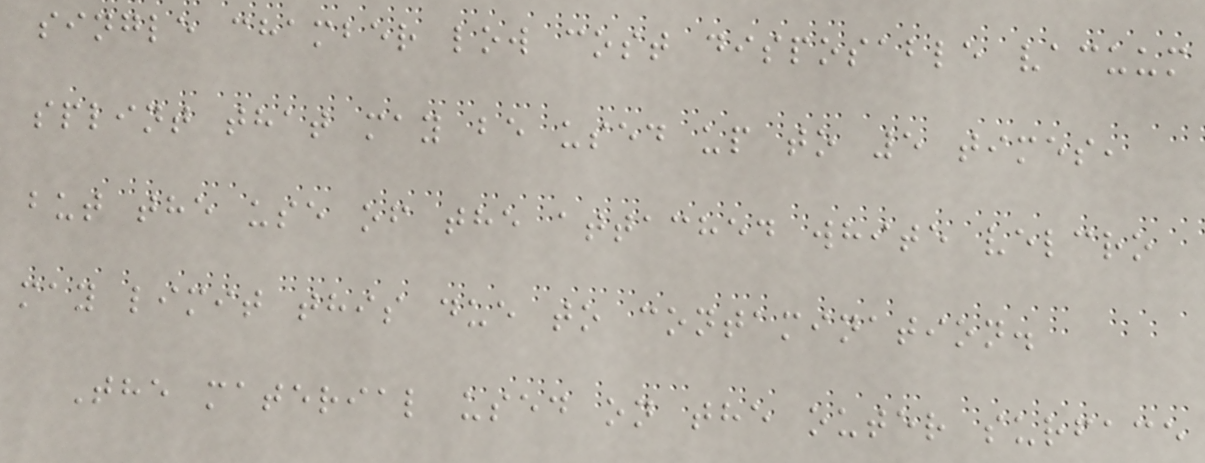single chamber low cost disposable vacuum
splint that may be used up to 5 times,
but the use of the attached white velcro
may limit this due to contamination.
The material used on the outer surface
